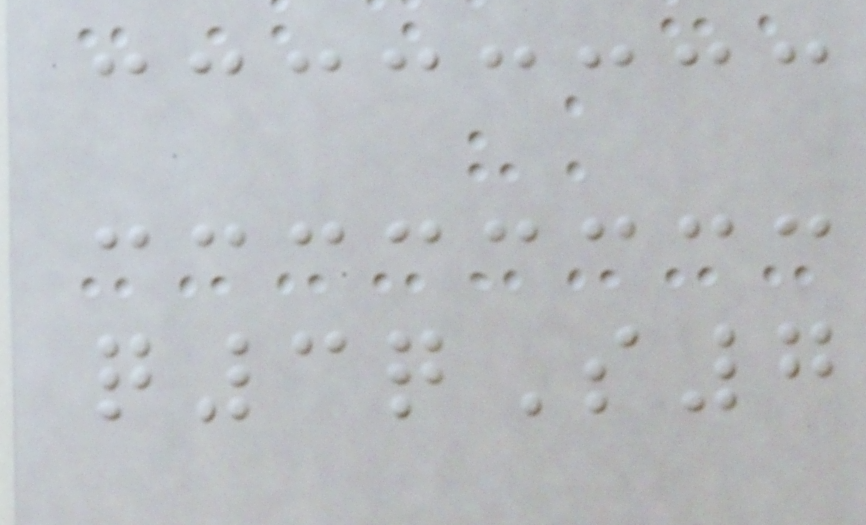q3qS7
